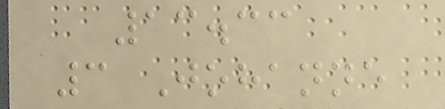13.33
3 Johanne
